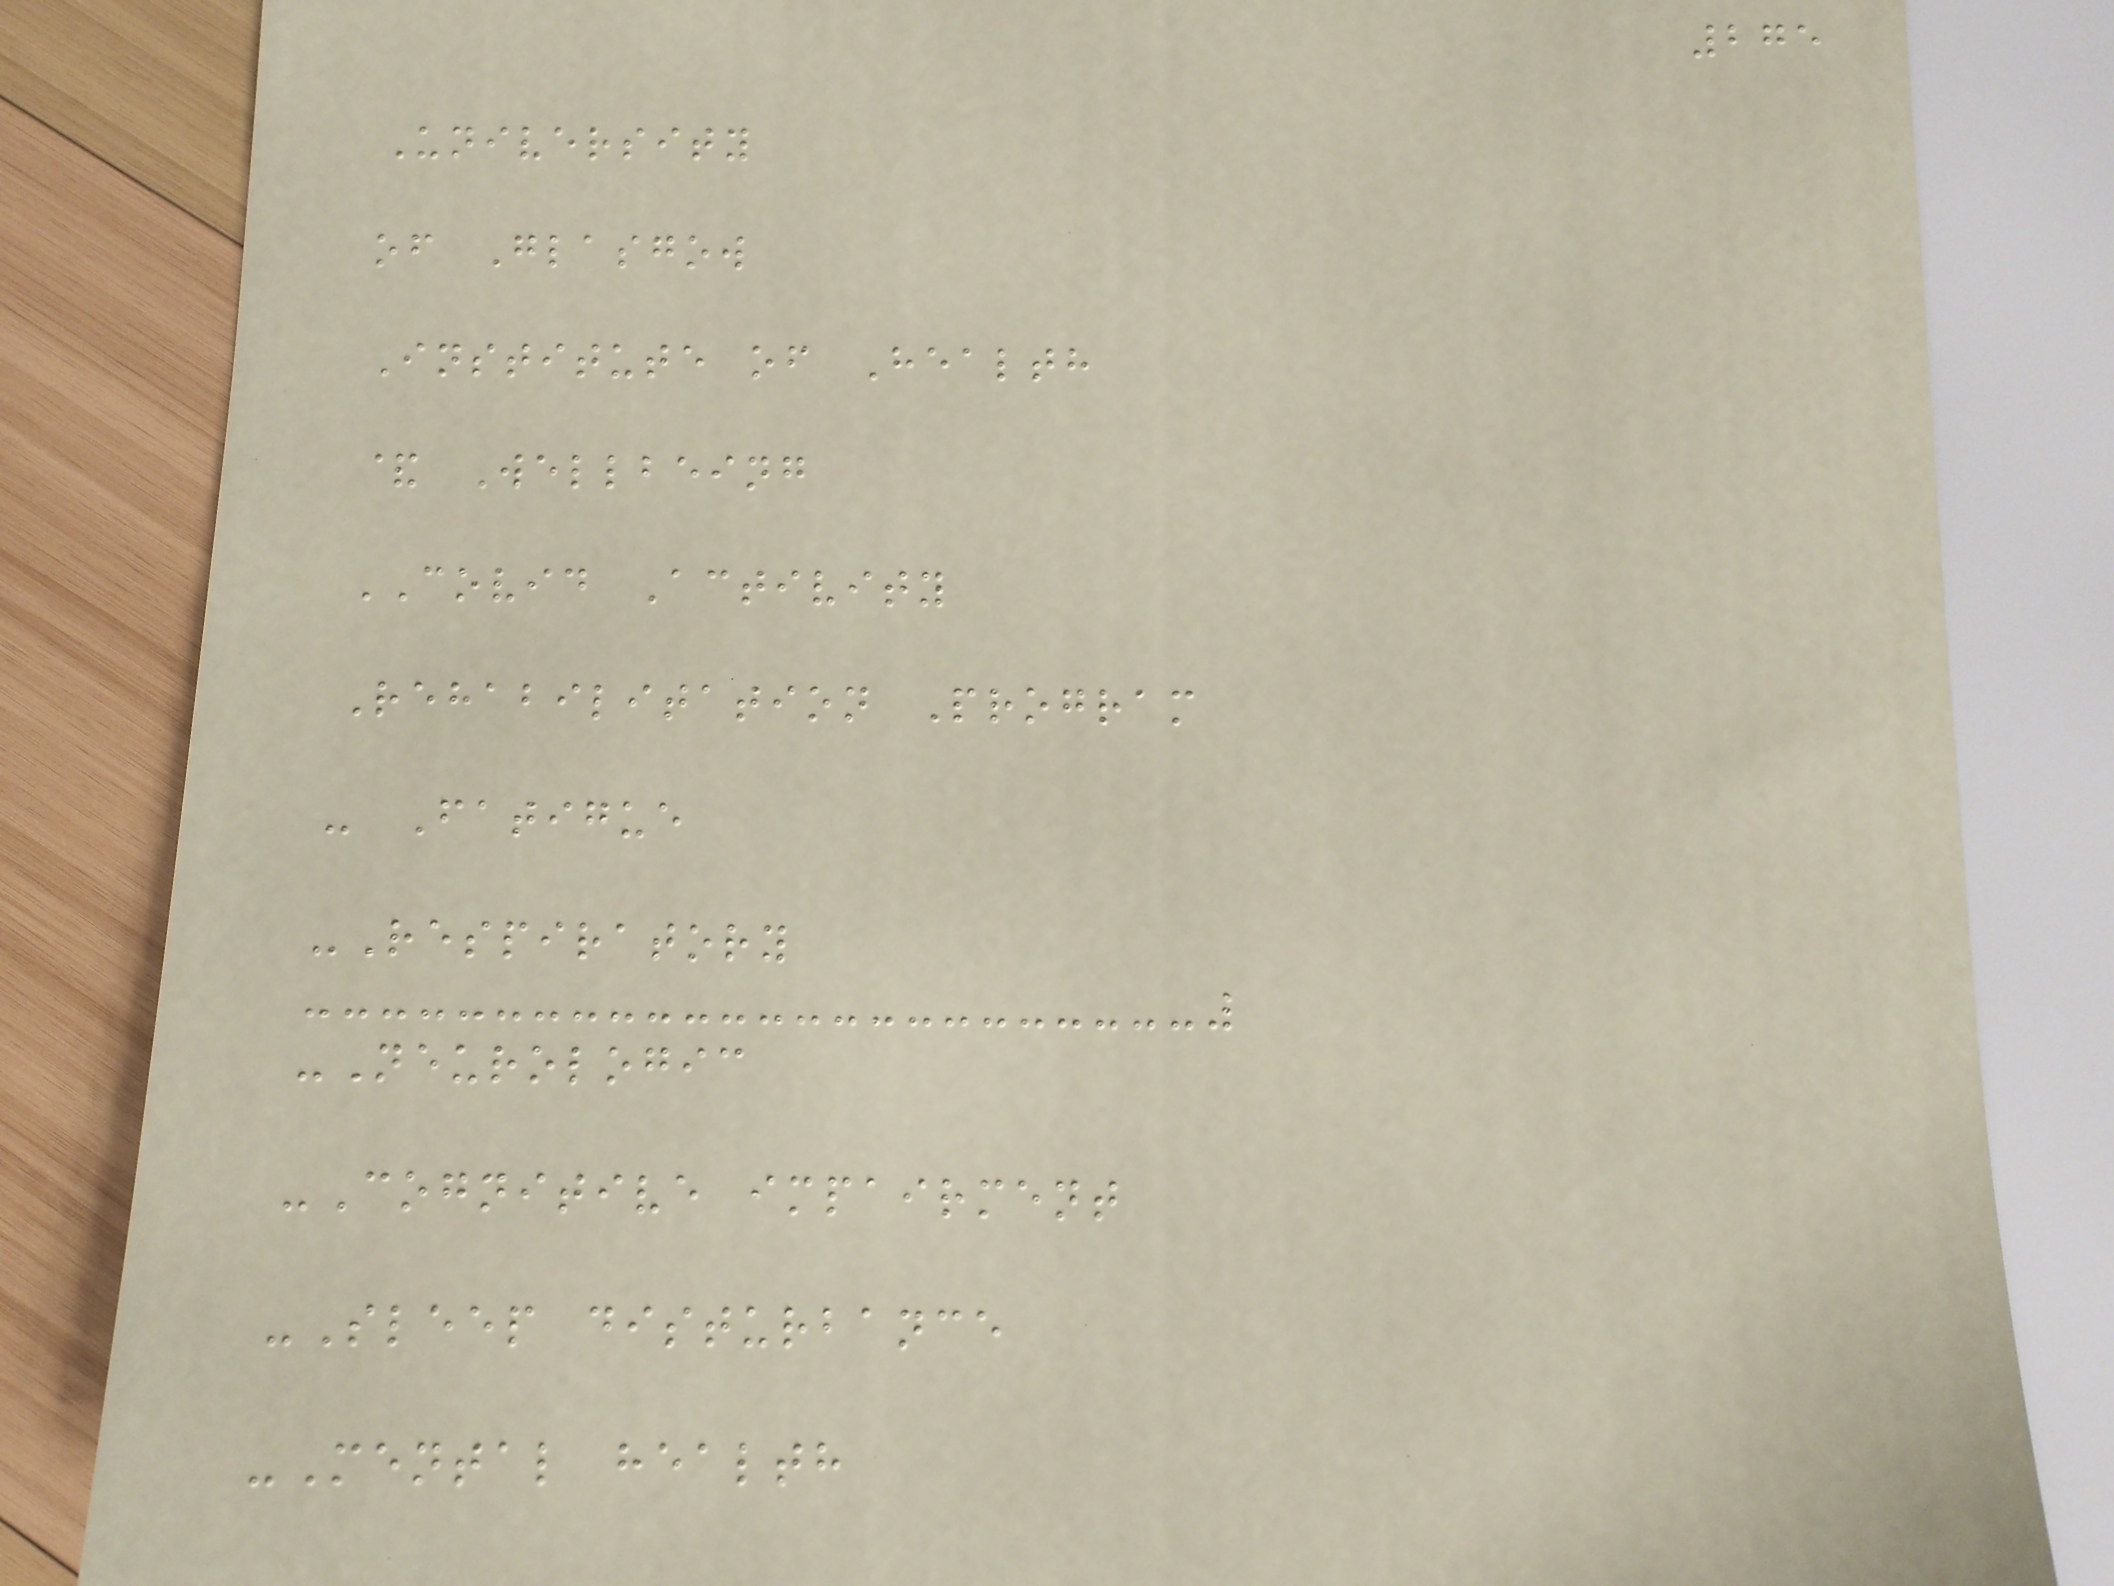275
University
of Glasgow
Institute of Health
& Wellbeing
COVID Activity
Rehabilitation Program
- Fatigue
-Respiratory
-Neurologic
-Cognitive impairment
-Sleep disturbance
-Mental health
